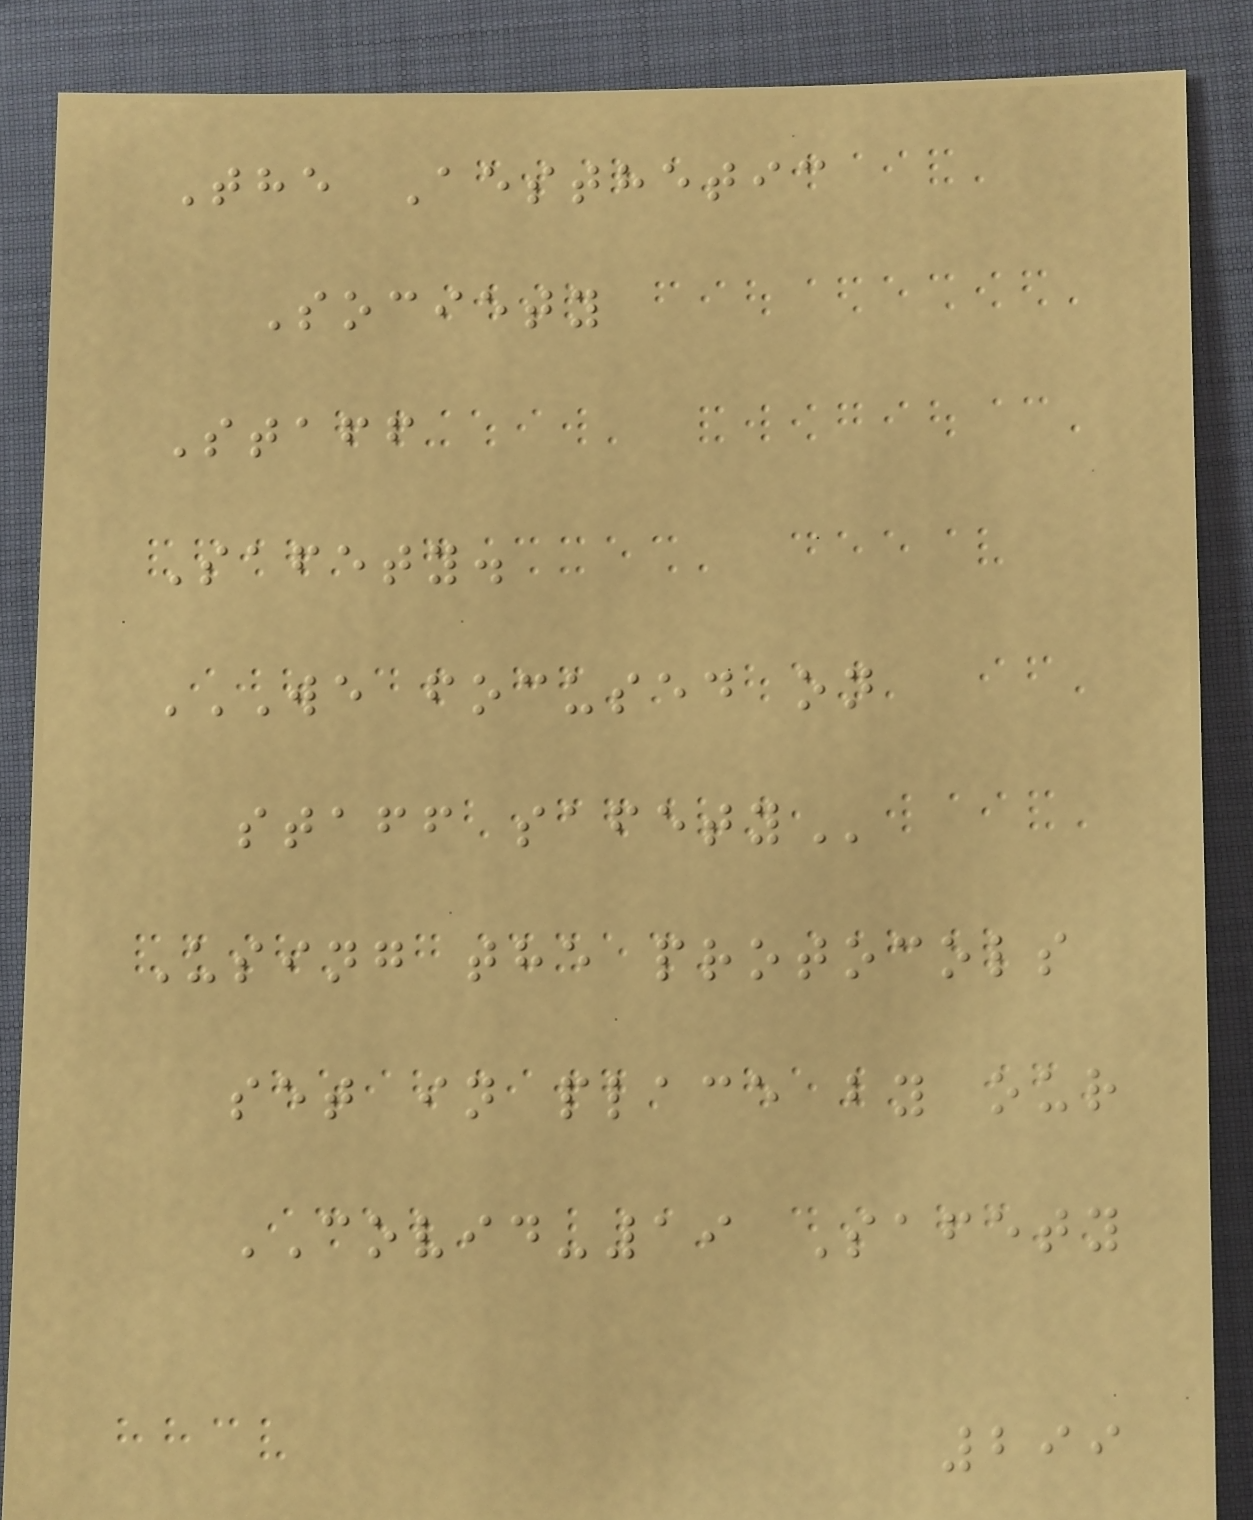The Aesthetic
Society
Staff
Safety.
WE FOCUSED ON
STAFF SAFETY
Using the protocols
set in place by our
COVID-19 Safety
299
